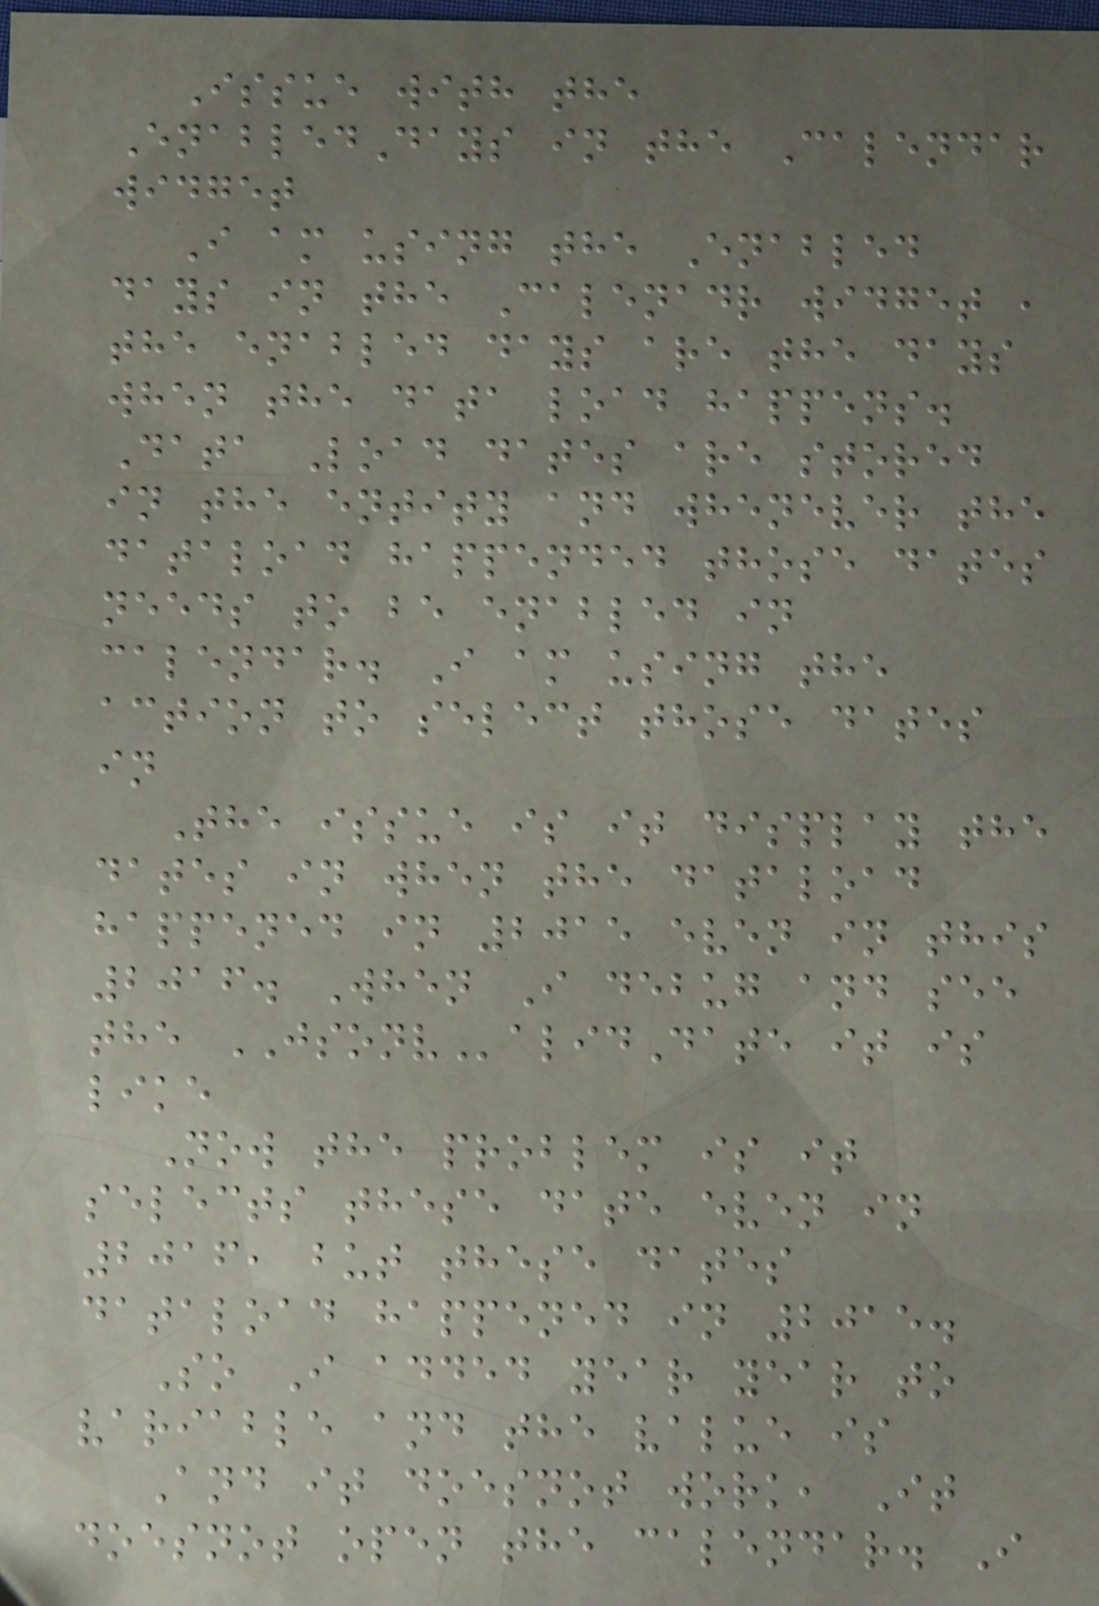Issue with the
EnabledDays in the Calendar
widget
I am using the Enabled
days in the Calenadr widget ,
the enabled days are the days
when the data load happens.
Data Load dates are stored
in the entity and whenever the
dataload happended those dates
needs to be enabled in
calendar. I am using the
action to select those dates
in
The issue is it display the
dates in when the dataload
happened in 2015 even in this
2016. When I debug and see
the JSONValidDate it is
like
Now the problem is it
selects these date even in
2016, but these dates
dataload happened in 2015.
So I added year year to
variable and the value is
And it doesnot work, It
doesnot open the calendar. I
